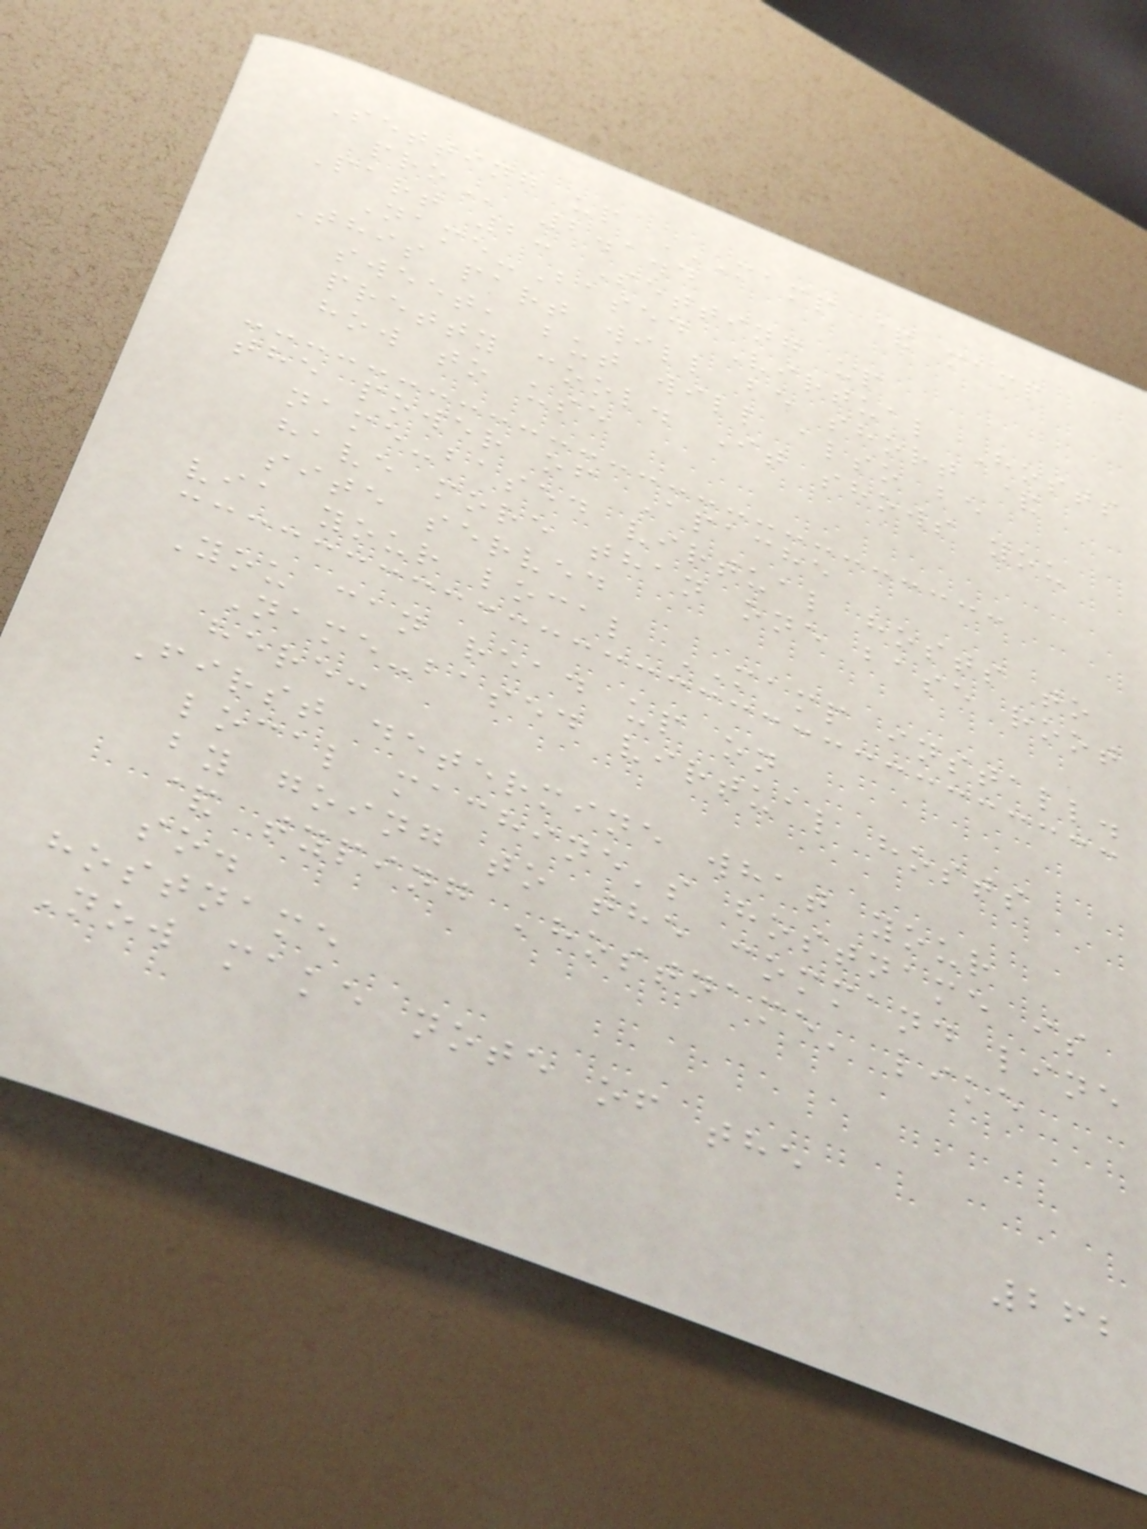Setting up MAMP & MAMP
PRO 2.1.4
Part 2: Setting up
Name-Based Virtual Hosts
This part will be short &
sweet, but will also be
pretty cool. It shows you
how to use
the power of Apache
name-based virtual hosts to
have more than one base root
site served
via your local MAMP install.
You can read up on
Name-based virtual hosts
here:
First determine what your
local machine's hostname is
by going to the command line
& typing 'hostname' like
so.
hostname
Now make note of the
262
